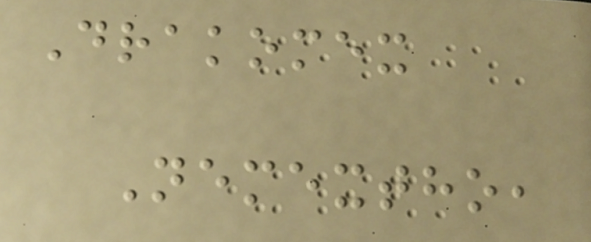Drakomex
Nemextho,
